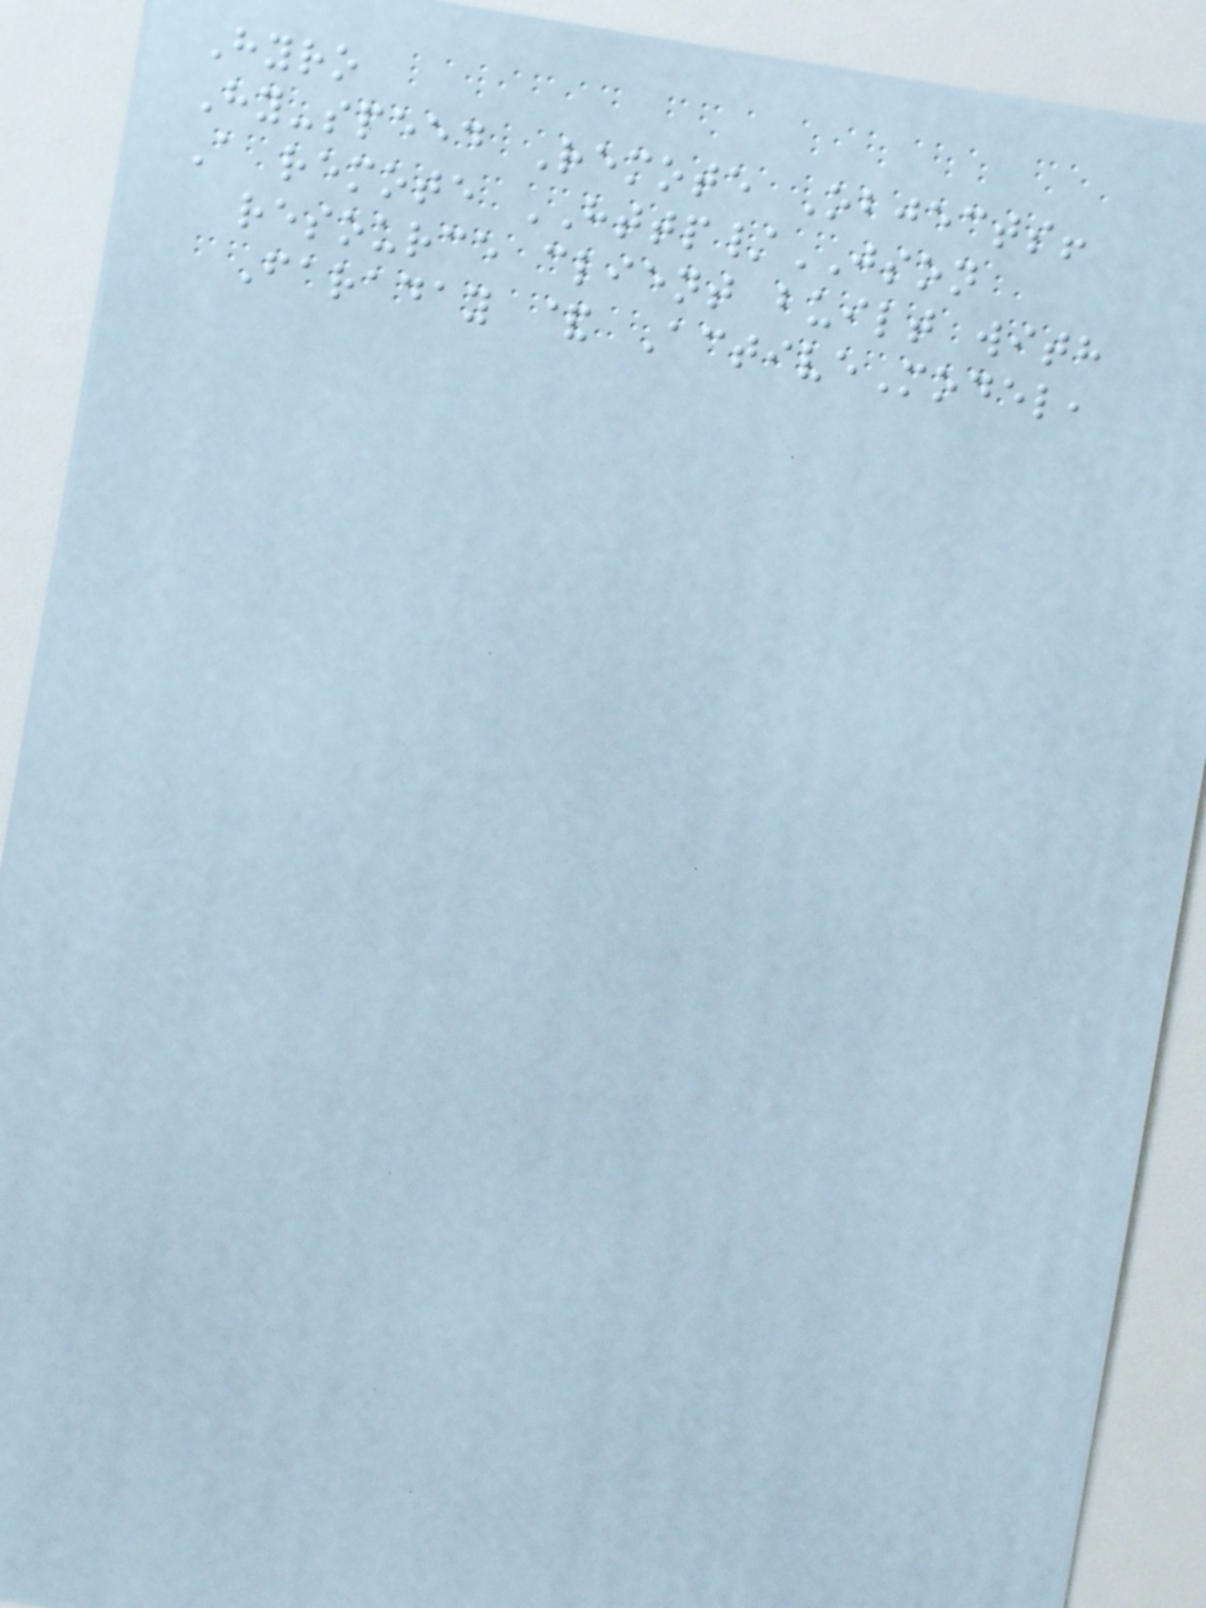Hyro
Hy-speed Remote Objects!
A remote HTTP/JSON
resource client built with
Faraday & ActiveModel,
